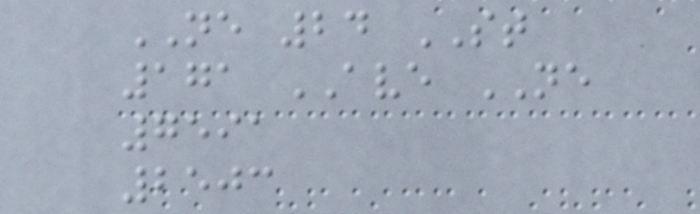NE 24 ST
171 AVE NE
7591
2503
